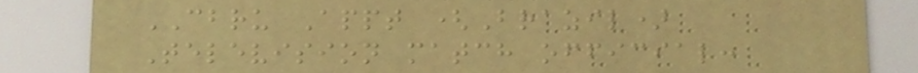CBRU Appt (Brazil)
Television match official:
